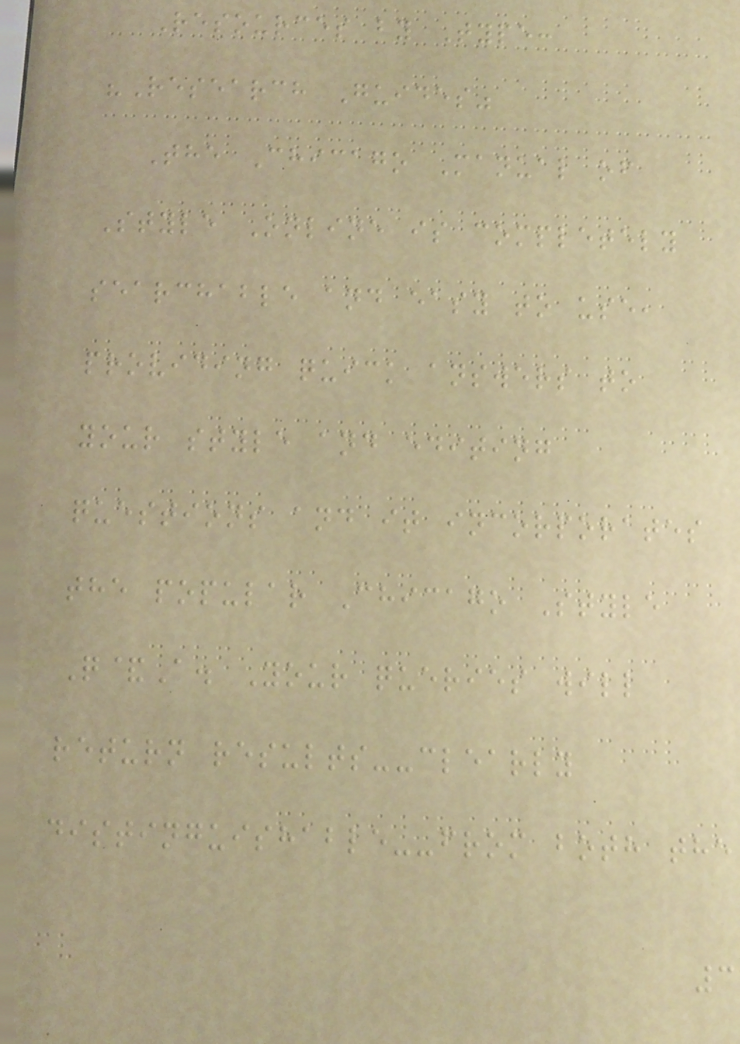Resources by Type:
"Research Guides"
The Chicago Manual of
Style Online is completely
searchable and easy to use,
providing quick answers to
your style and editing
questions and it incorporates
the popular Chicago Style
Q&A. Your queries will
return results--clearly
distinguishable--from both the
3
